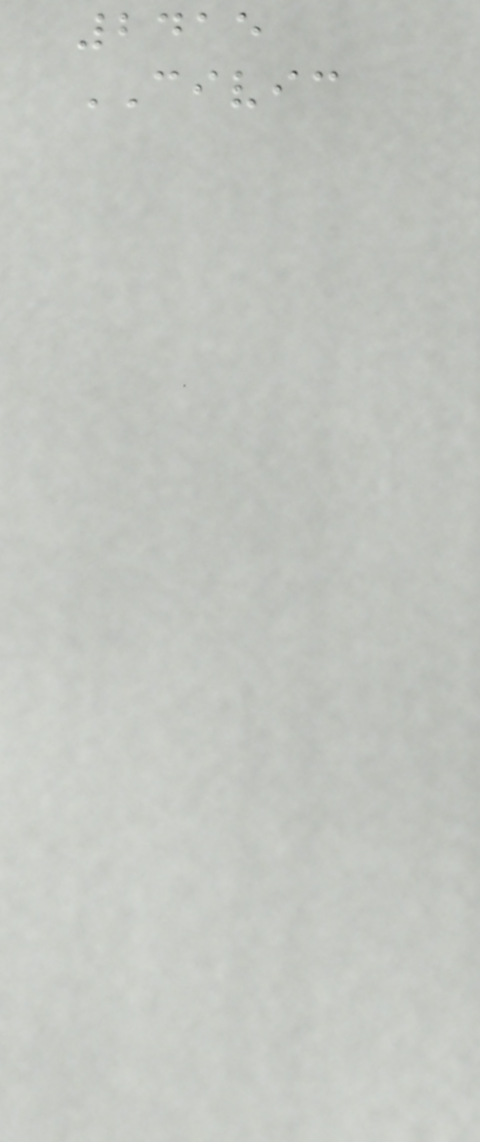2415
CIVIC
